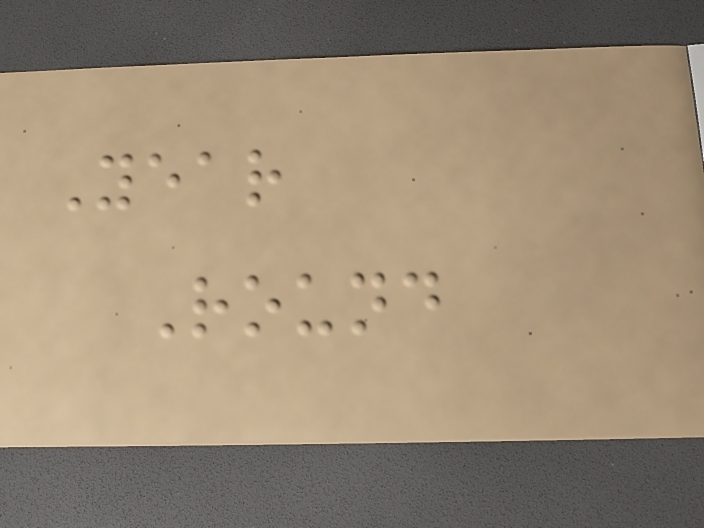Year
Round
